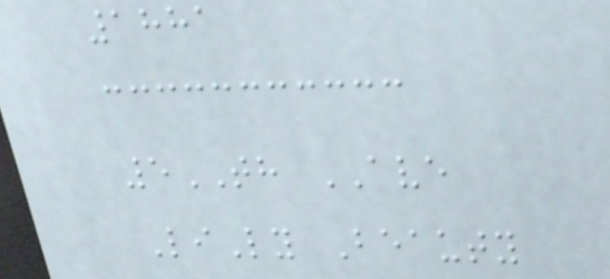1881
5TH AVE
LiLy Beauty
